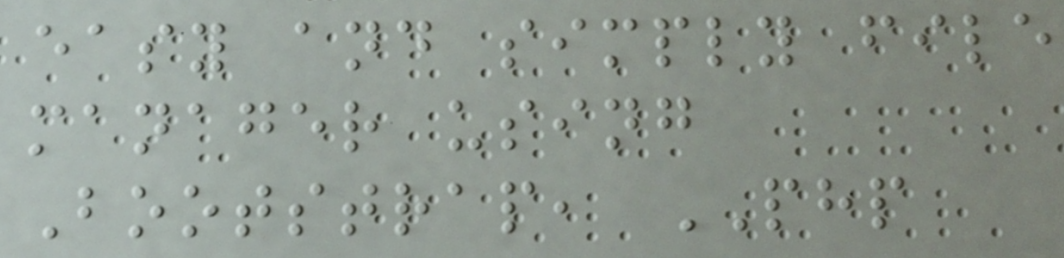easy and simply file
manager using
Bootstrap, PHP
